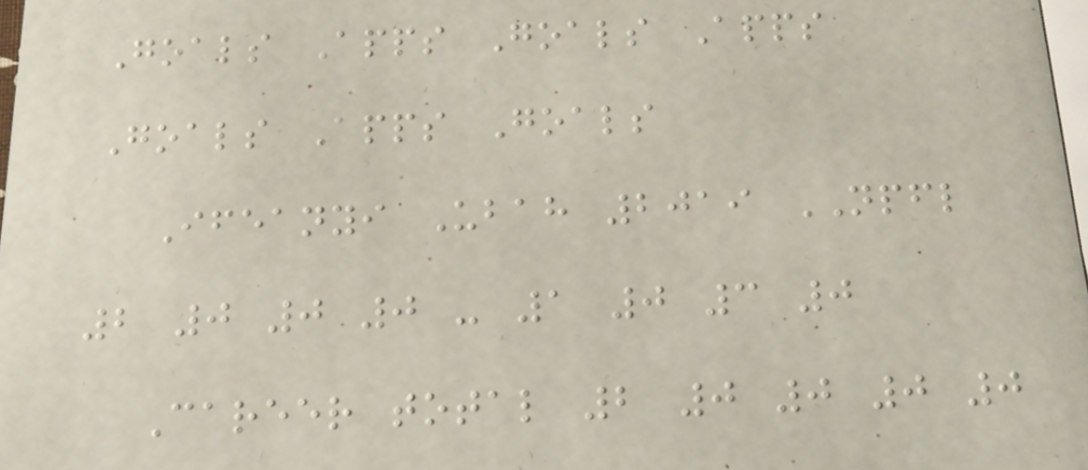Goals Apps Goals Apps
Goals Apps Goals
Ifeanyi Ubah 2019 NPFL
2 0 0 0 - 1 0 3 0
Career total 2 0 0 0 0
